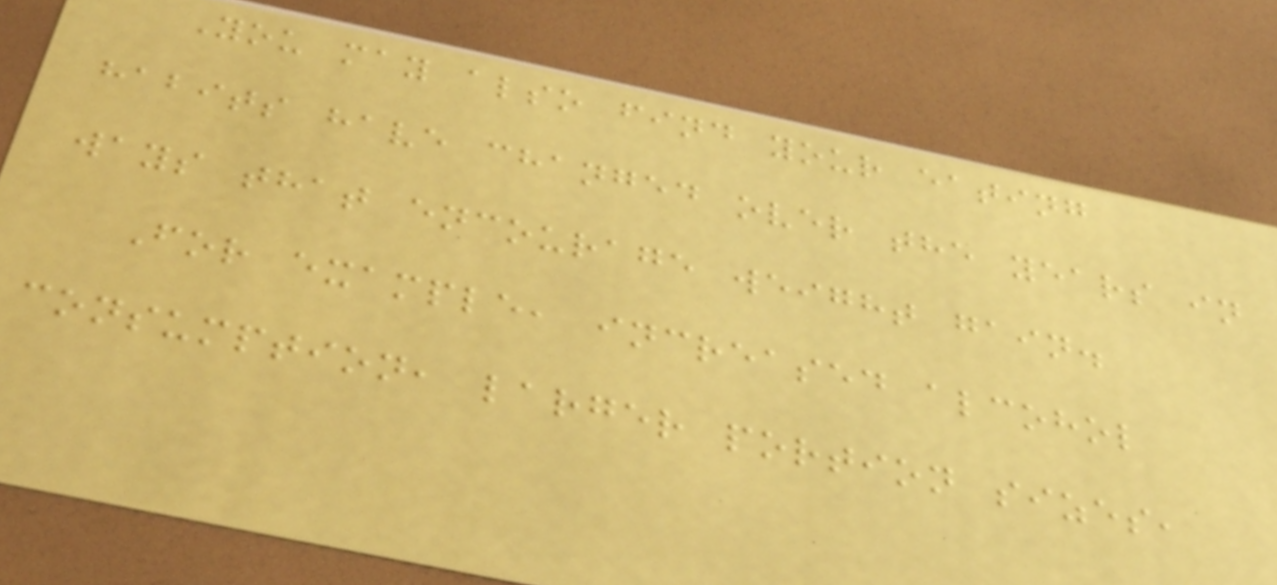You may also find your eating
habits have changed over the years in
ways that encourage weight gain.
For example, increased alcohol
consumption, larger portion sizes,
